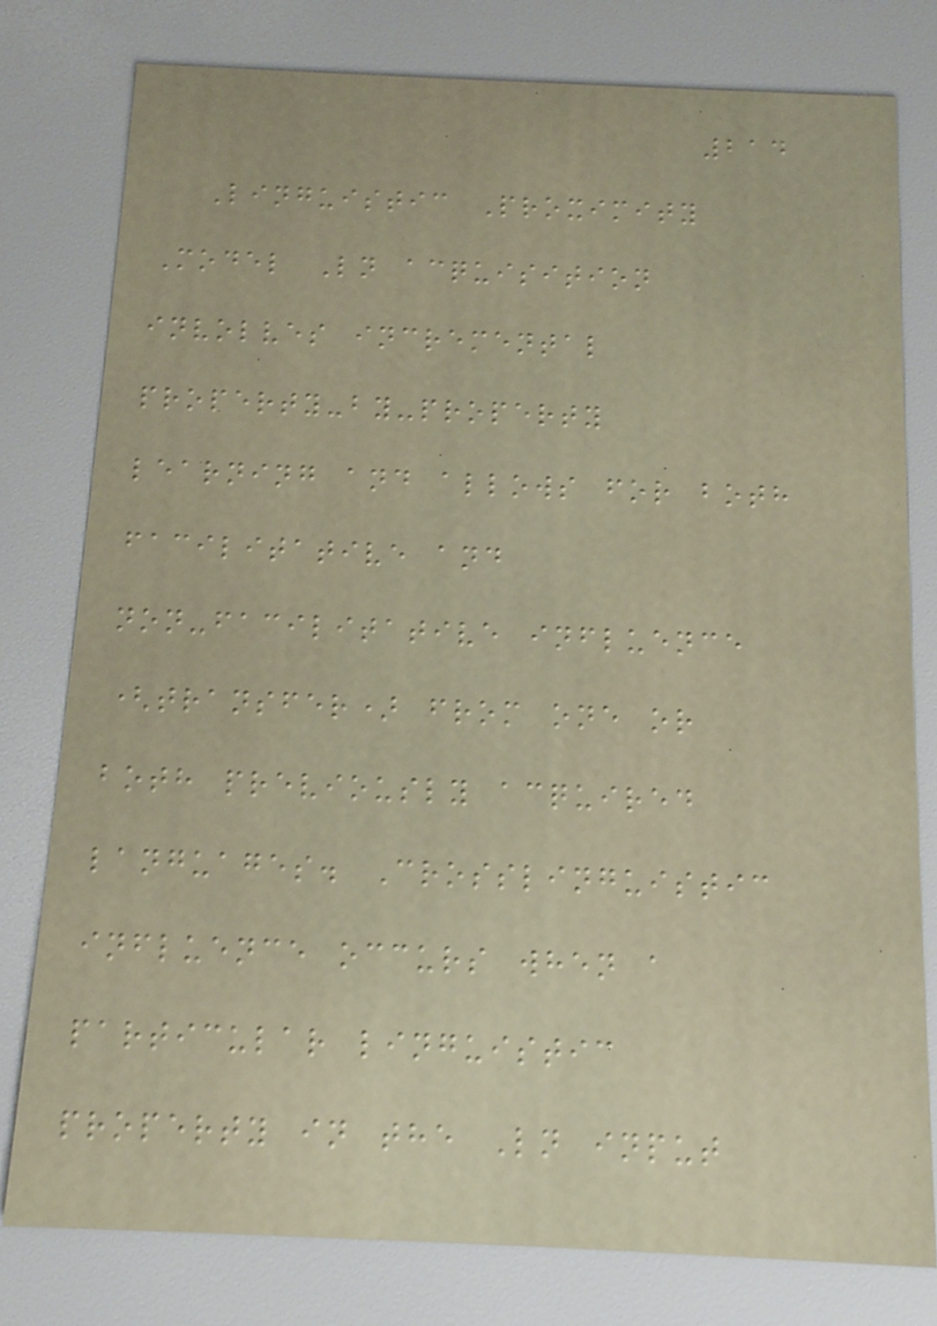214
Linguistic Proximity
Model Ln acquisition
involves incremental
property-by-property
learning and allows for both
facilitative and
non-facilitative influence
(transfer) from one or
both previously acquired
languages. Crosslinguistic
influence occurs when a
particular linguistic
property in the Ln input
